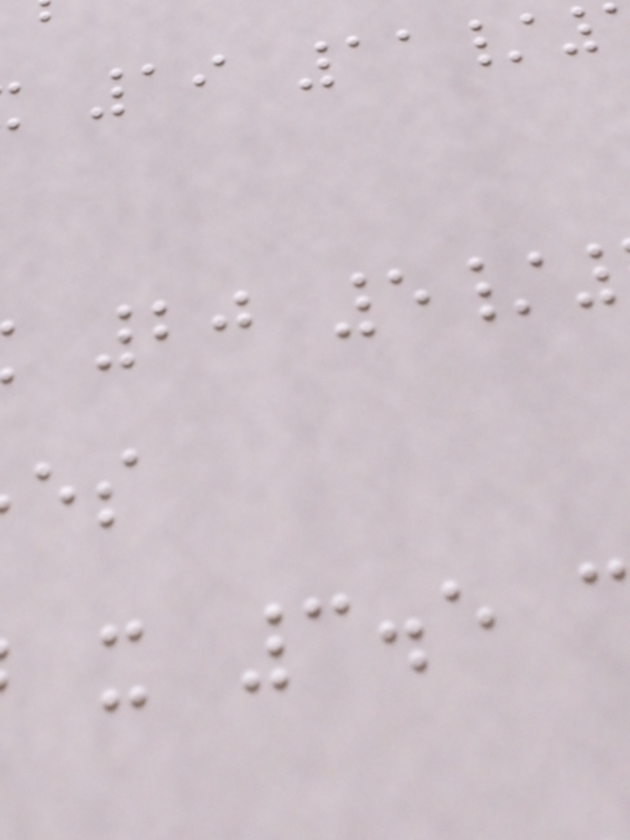19 11/
20 5/
